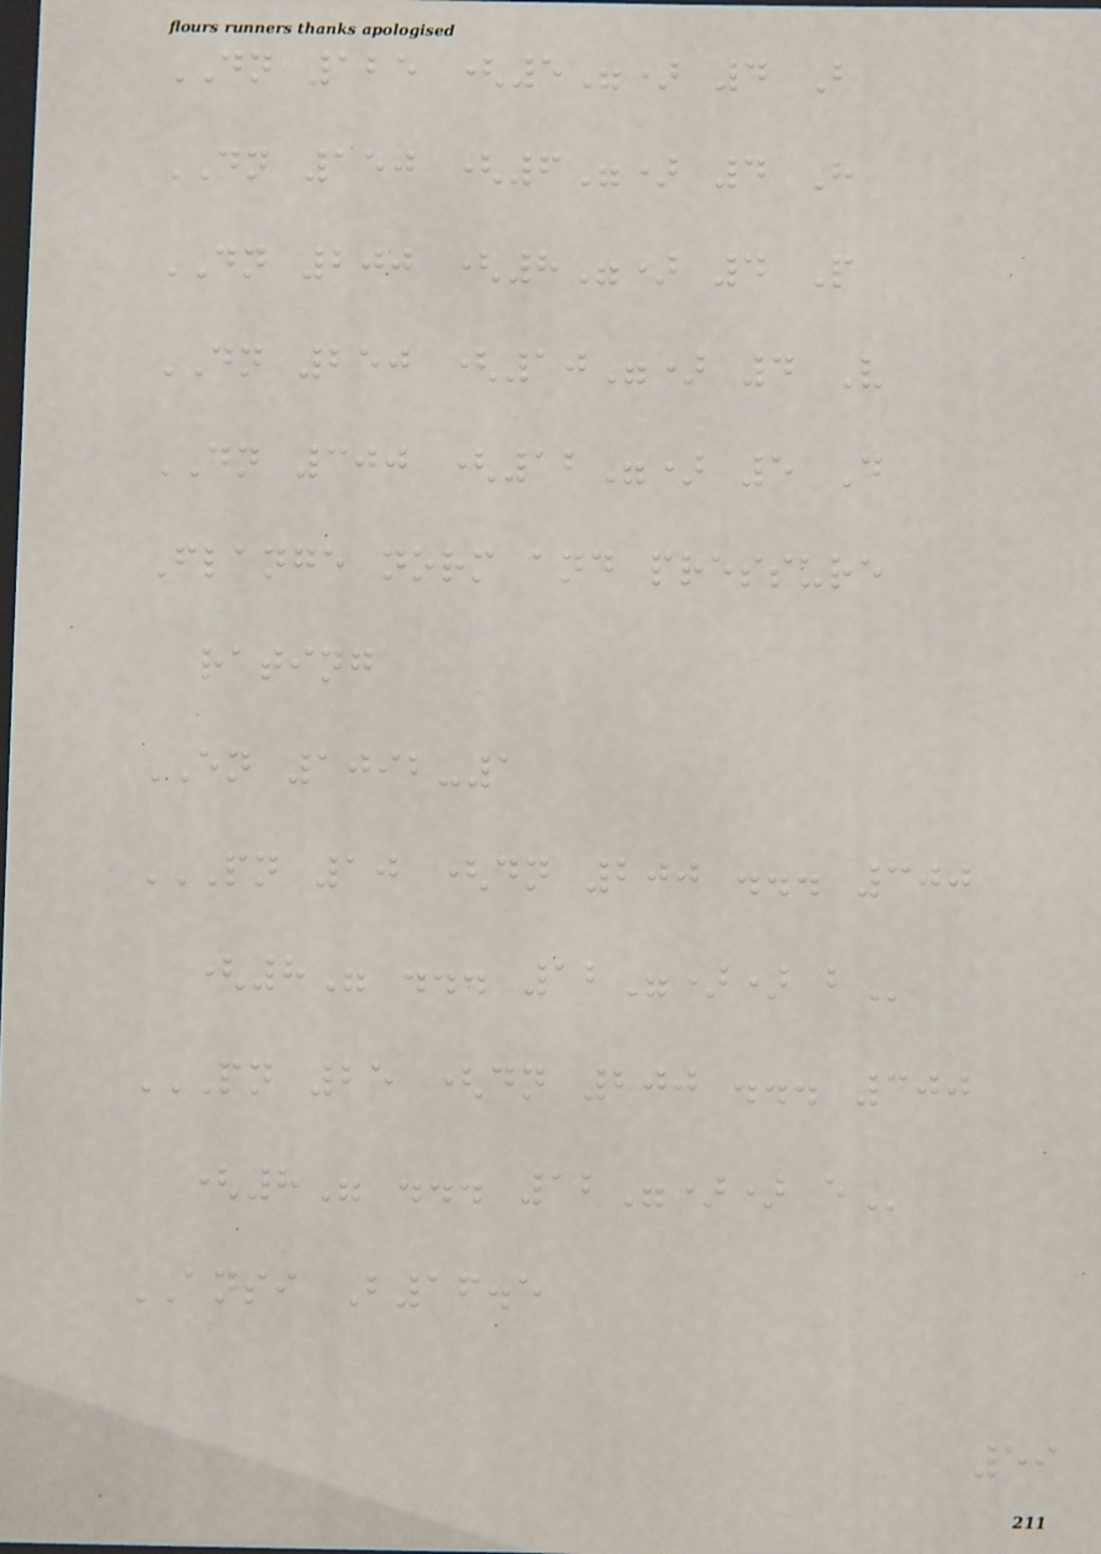DN 125 (5") 4 B
DN 150 (6") 4 H
DN 200 (8") 4 P
DN 250 (10") 4 V
DN 300 (12") 5 D
Flange norm and pressure
rating
EN 1092-1
PN 10 (DN 200 ... 300
(8" ... 12")) B
PN 25 (DN 200 ... 300
(8" ... 12")) E
ANSI B16.5
59
